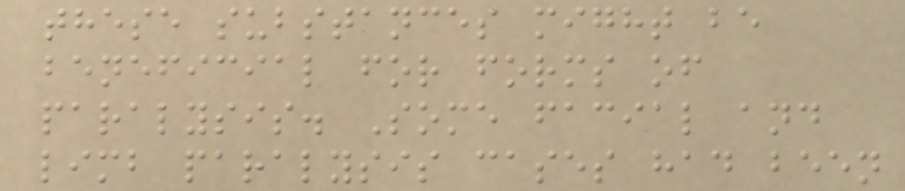these substances might be
beneficial for forms of
paralysis. Some facial and
limb paralysis cases had been
